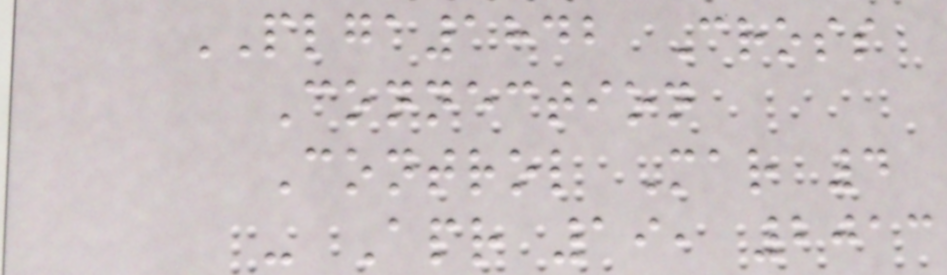PLGA1842 Cross
Connection
Control Mar 4
- Apr 19, 2013
